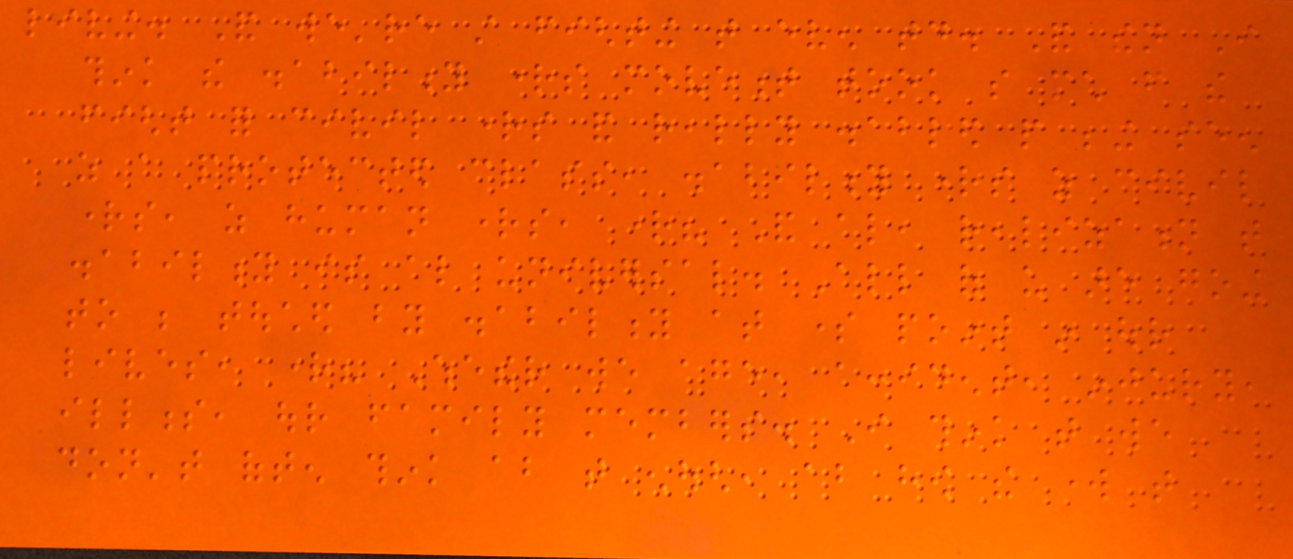living. And we're still fighting that even today. And then I
think the disability rights movement took so much from the
fight for civil rights and really disabled people being seen
as a protected class, disability rights as civil
rights, as human rights, right? And also, realization that
disability is also universal. All of us are going
to be touched by disability at some point in our
lives, right? Whether we age, accident, injury,
illness, our family members. I think that we
don't often think about that enough, about how the work that
